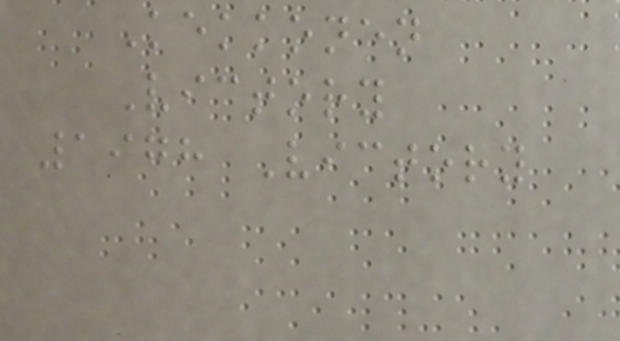Kekkonen
Victory
1978 Victory
